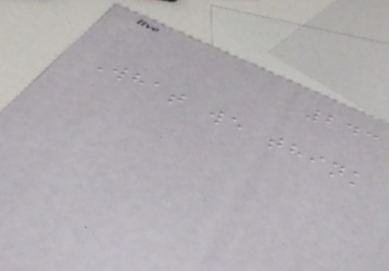243
What we think
